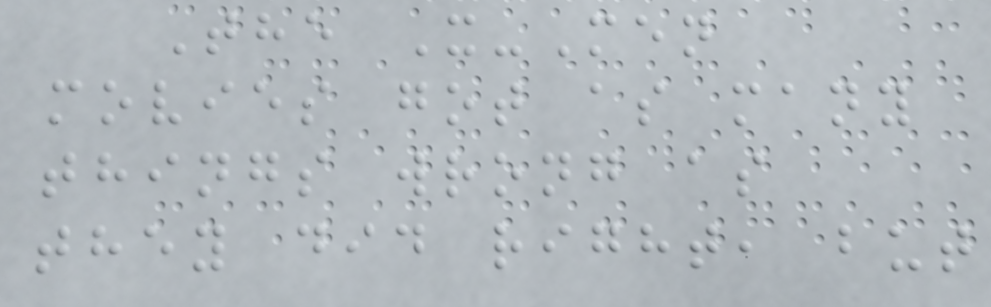The X-Men
movies got as many
things wrong as
they did right, but
